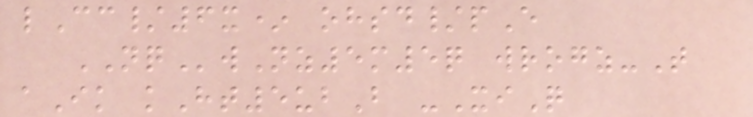lCc/6x* ohsd/pE
NQwNz5m5q wrogz-T
aIk kHt5ubB -XiQ
